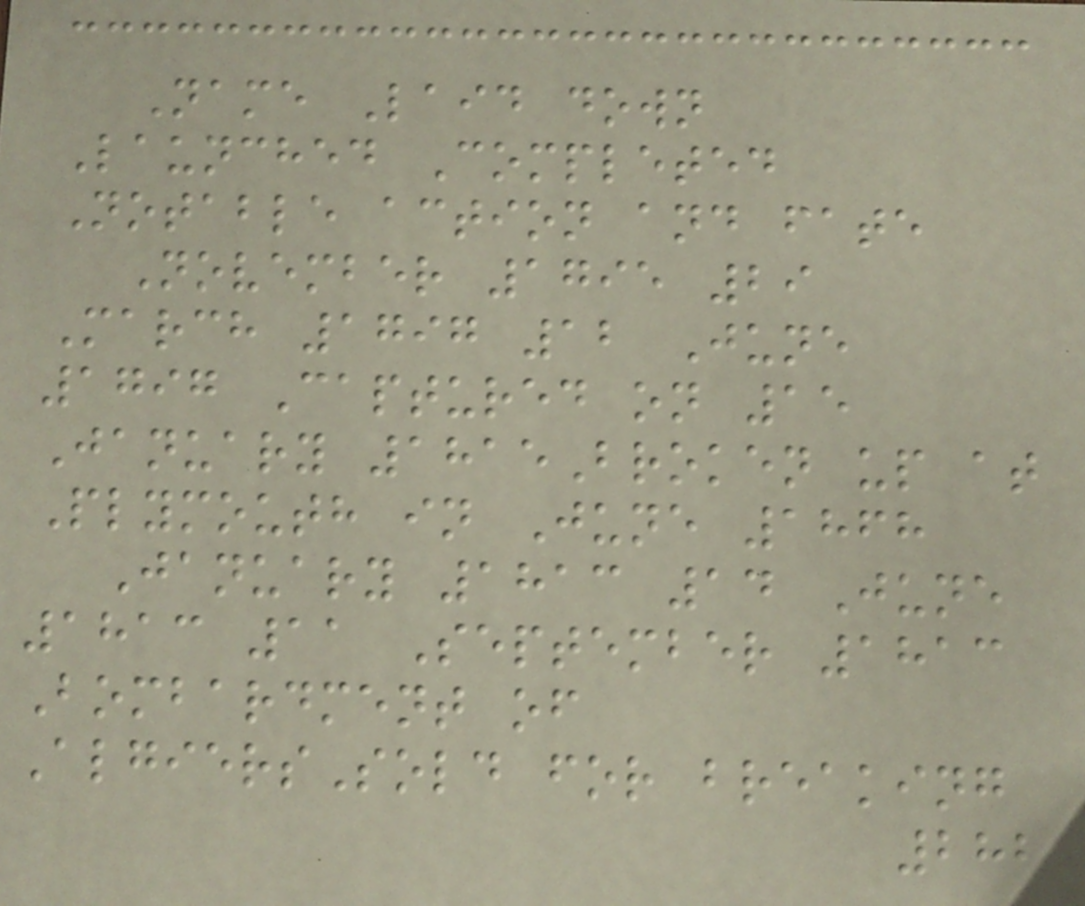Name Laid down
Launched Completed
Notable action and fate
November 1795 29
March 1797 12 June
1797 Captured on 15
January 1815Broken up at
Plymouth in June 1868
January 1813 14 June
1813 11 September 1813
Bombardment of
AlgiersSold for breaking
282
